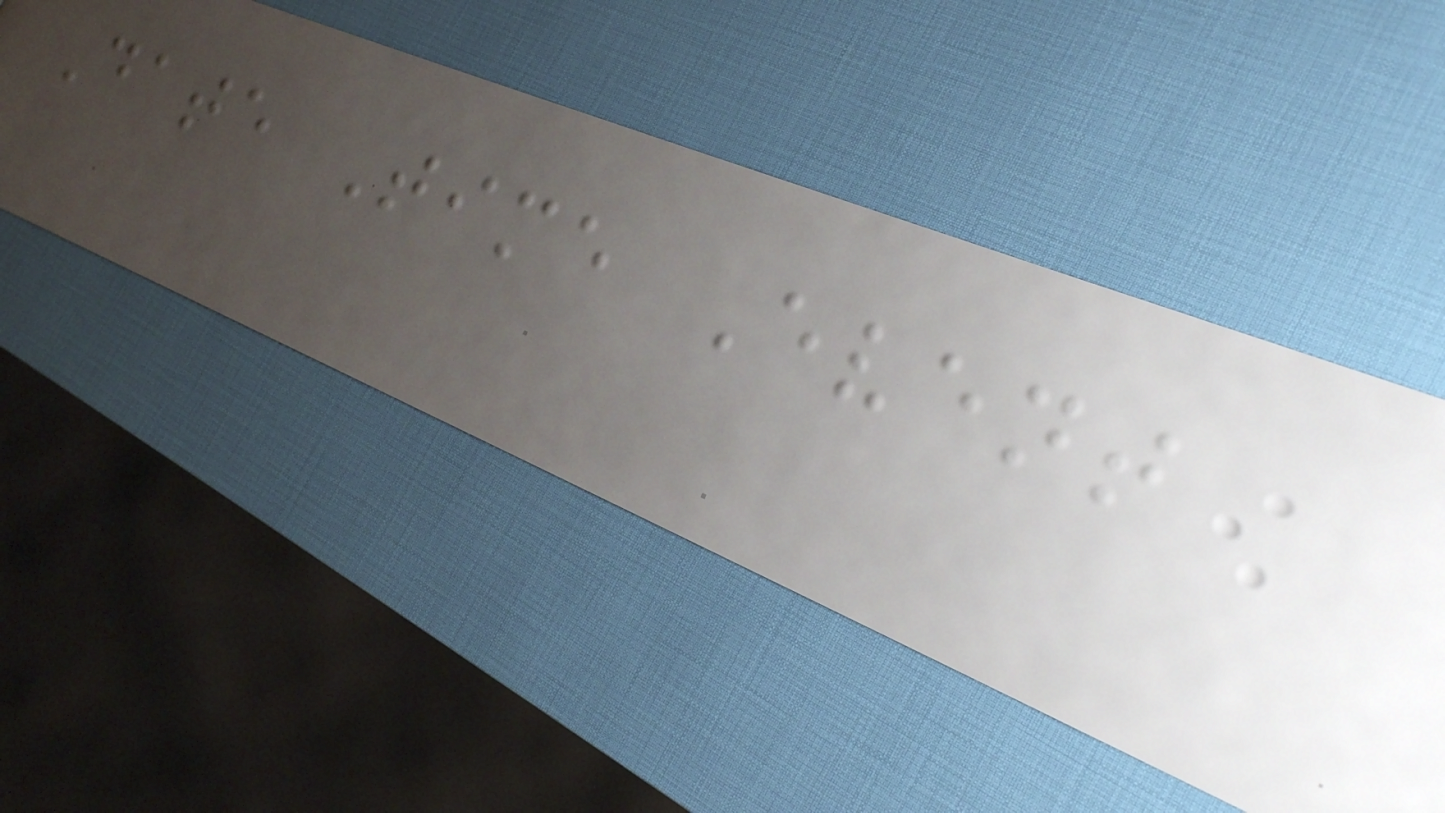Date Time Event
